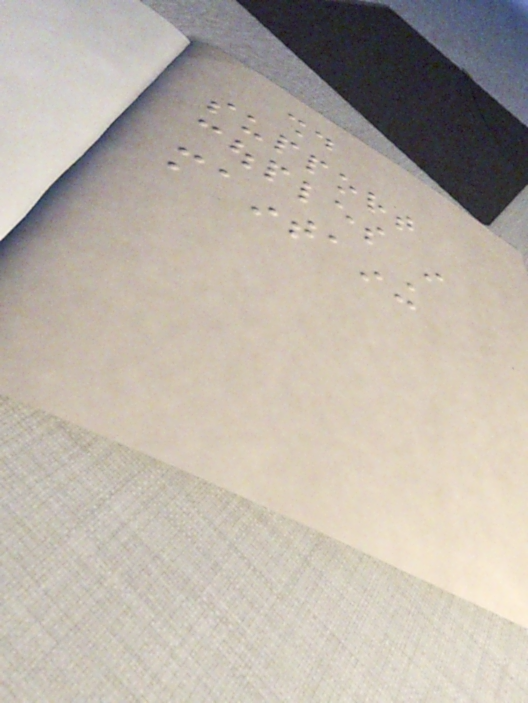should
support
couples in
maintaining
